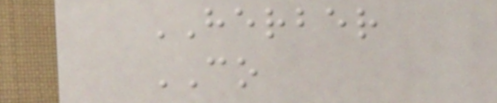HERBER
CO
